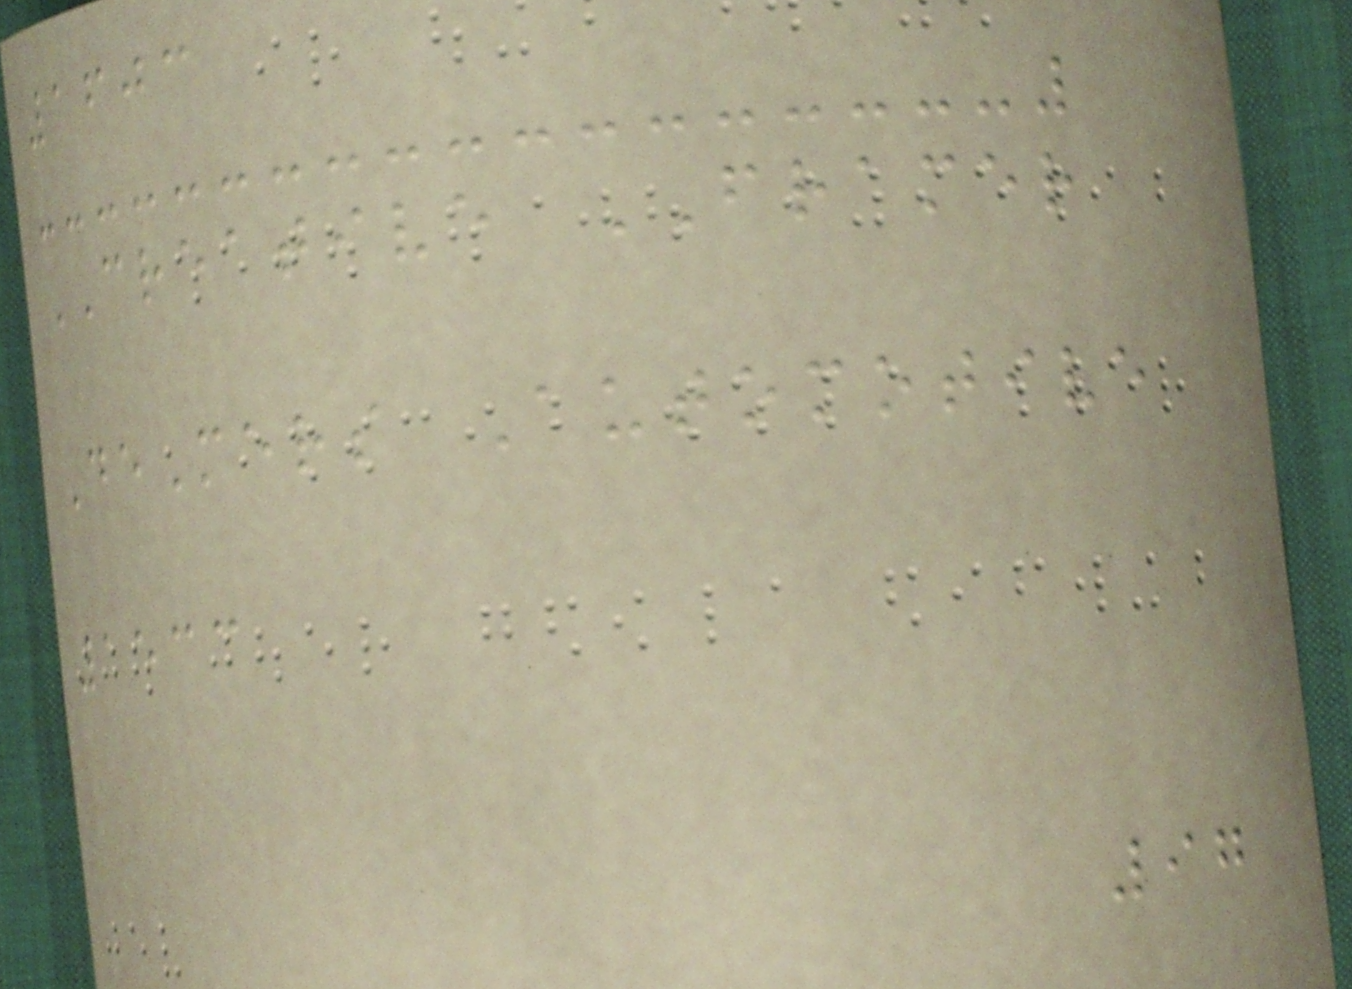1603
CREATIVE FRAMER
DeMers Automotive
1533
97
